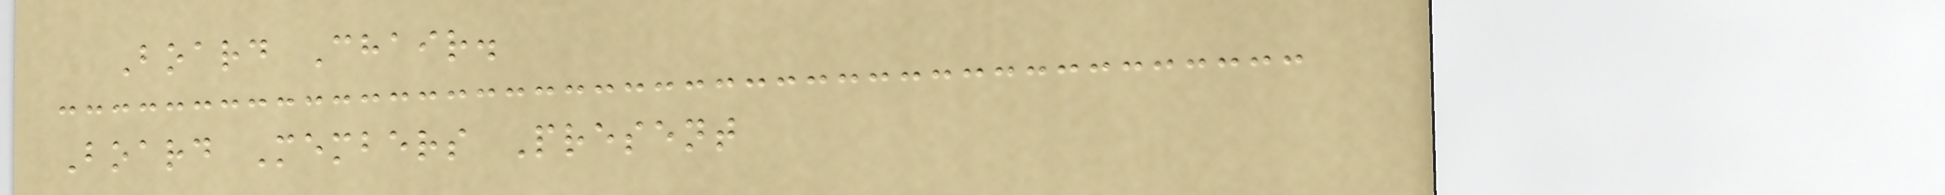Board Chair.
Board Members Present
